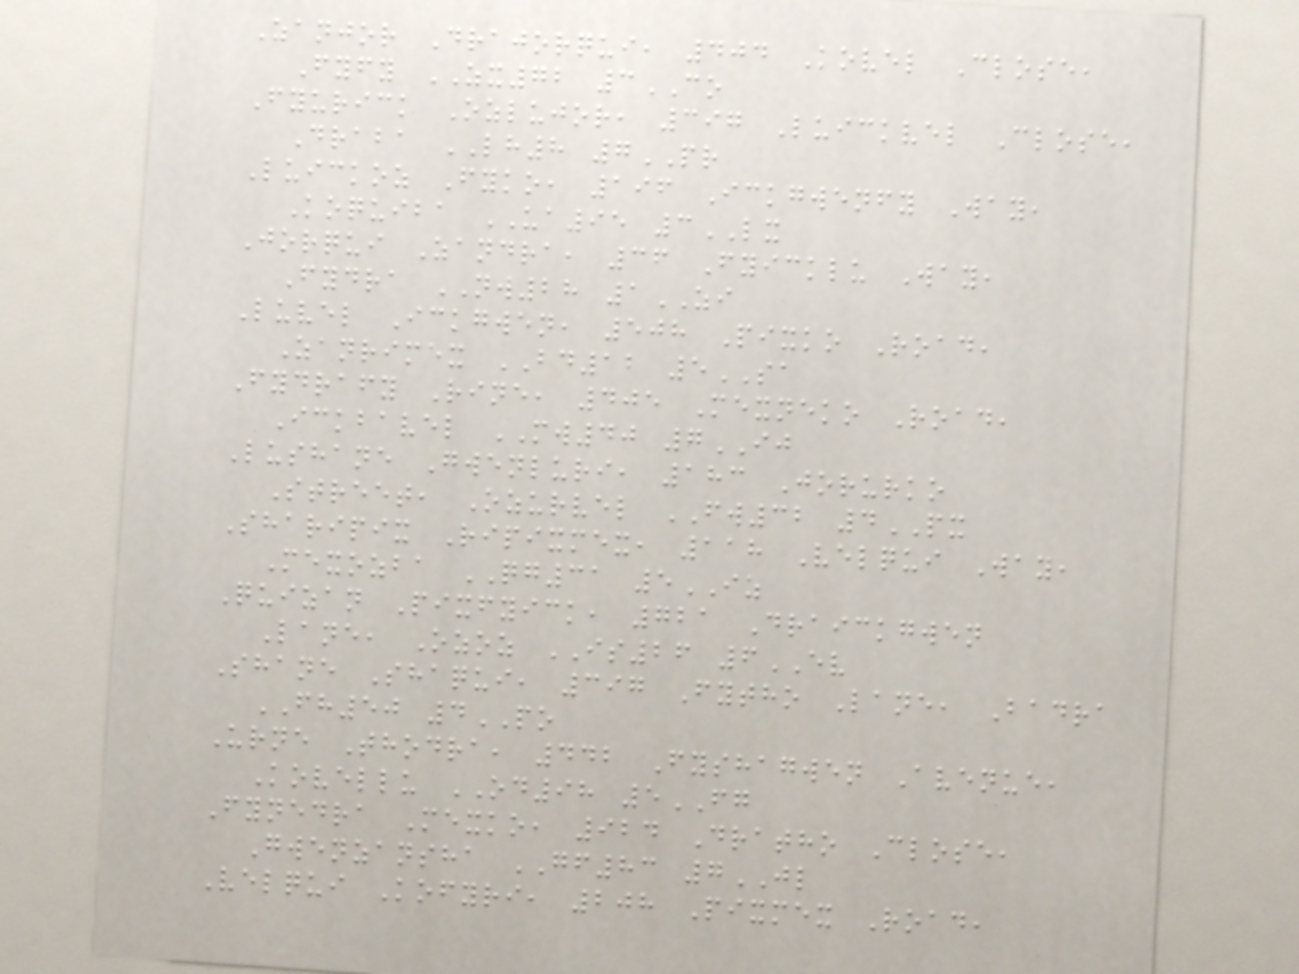Zanjor Drajorqui, 404 Kovel Close,
Fyfy ZX72 3CO
Fyurick Ozlujor, 397 Luickvel Close,
Draba LH8 7PR
Luickoz Fyko, 196 Ickgwenfy Way,
Koquiba UA95 3LX
Jorqui Zandra, 36 Fyicklu Way,
Fydra NW28 1ZI
Luvel Ickgwen, 508 Pixko Road,
Zanrimex BD12 5SA
Fydrafy Rine, 405 Mexneko Road,
Ickbavel MW40 7IJ
Lushane Gwenluri, 183 Jorurko
Street, Ozurvel FW32 4PX
Sharipix Ripixmex, 118 Velqui Way,
Mexozba QG31 5IZ
Quizan Pixfyick, 721 Draickgwen
Lane, Ozoz IS26 6EV
Shane Shaqui, 397 Fytho Lane, Badra
FH50 4PO
Urne Thodra, 442 Fyshagwen Avenue,
Kovellu OD98 5FG
Fynedra Mexko, 924 Dratho Close,
Gwenzansha GF83 7JL
Velqui Kofyri, 208 Pixmex Road,
